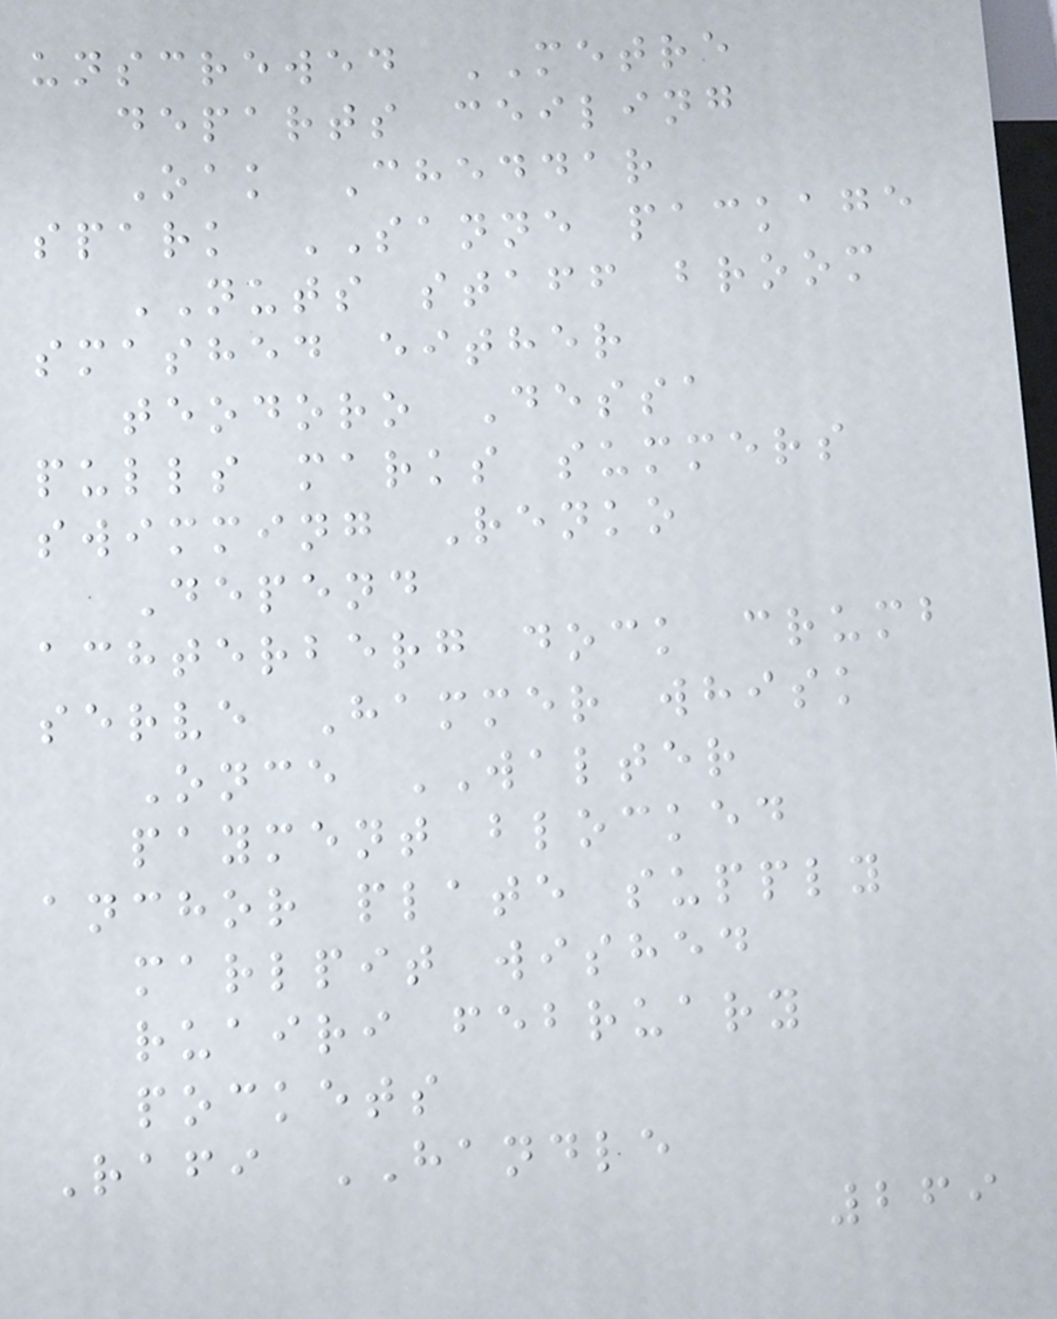unscrewed METRE
departs ceiling
Oak Cheddar
spark SANNE package
NUTS staff broom
smashed either
teodoro Dessa
pulls marks summers
swimming Renko
Depend
achterberg dock crumb
serve Hammer whisk
Once WALTER
payment blocked
anchor plate supply
marlpit wished
ruairi february
pockets
Rafi HANDLE
269
